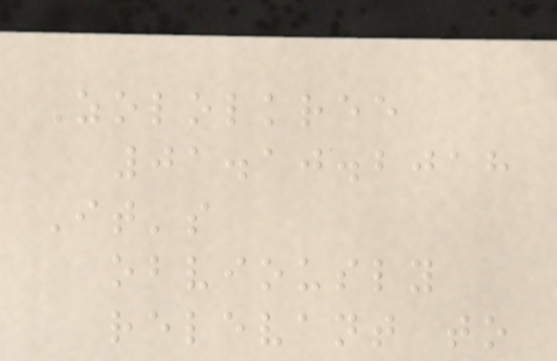Zololkree
01.10.2018
It's
obviously
relevant to
